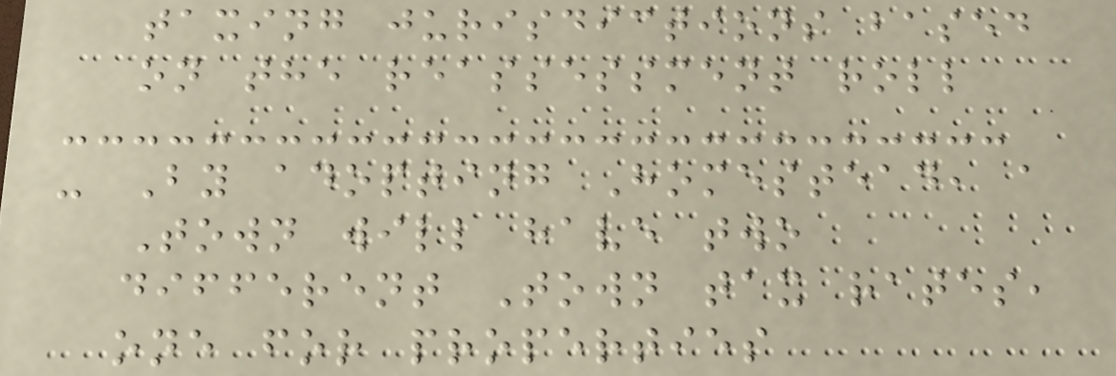taxing jurisdictions based
on the reassessment roll
- By adopting Homestead, a
Town will have two
different Town tax rates,
one for properties
